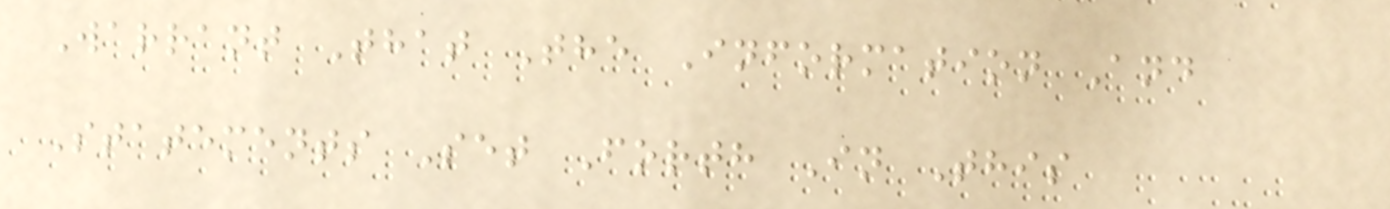Warrant That The Information And
Statements Set Forth In This
